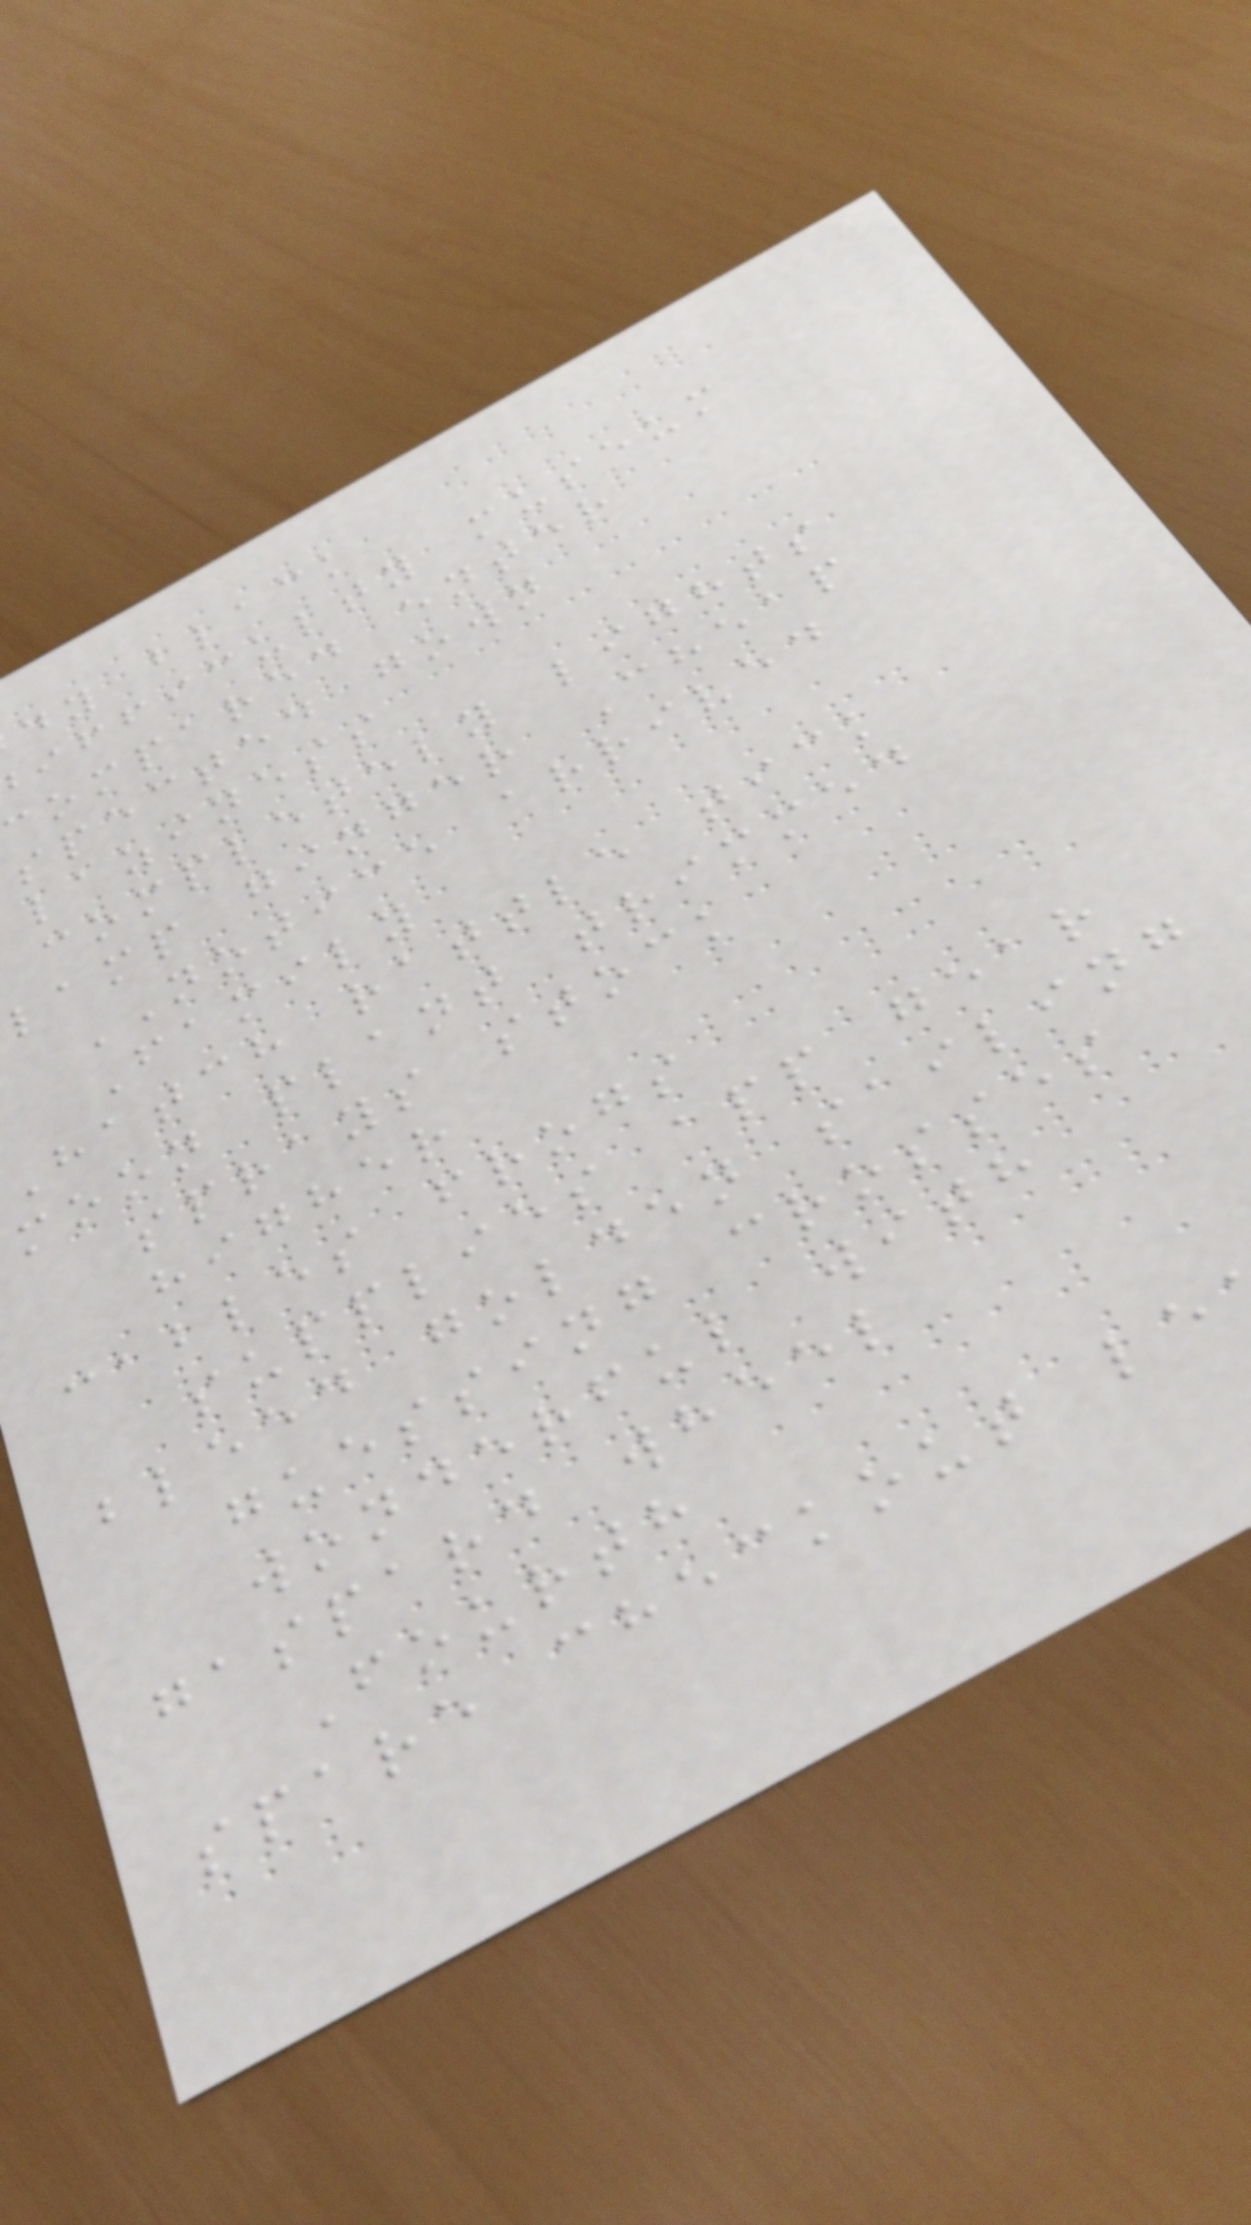dy black
ifficulty museum
compared enter
spected gown
laziness
completely lights
lamp ginger Cheap
NOTICE arrived
Family
Hatch rattle tick
moon plant trimmed
sprays stock
higher
cables frogs
supplies app gear
bleed golden sailing
guessing crosses
wonderful with
gaspard wheel
Fourth
spare checkout le
